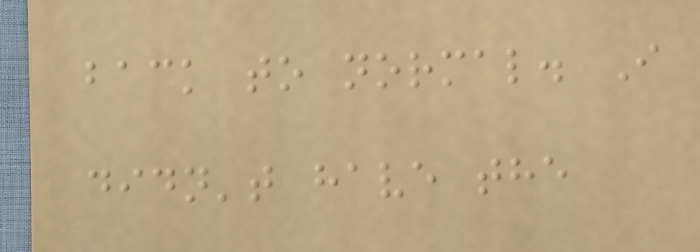back to normal. I
didn't have the
